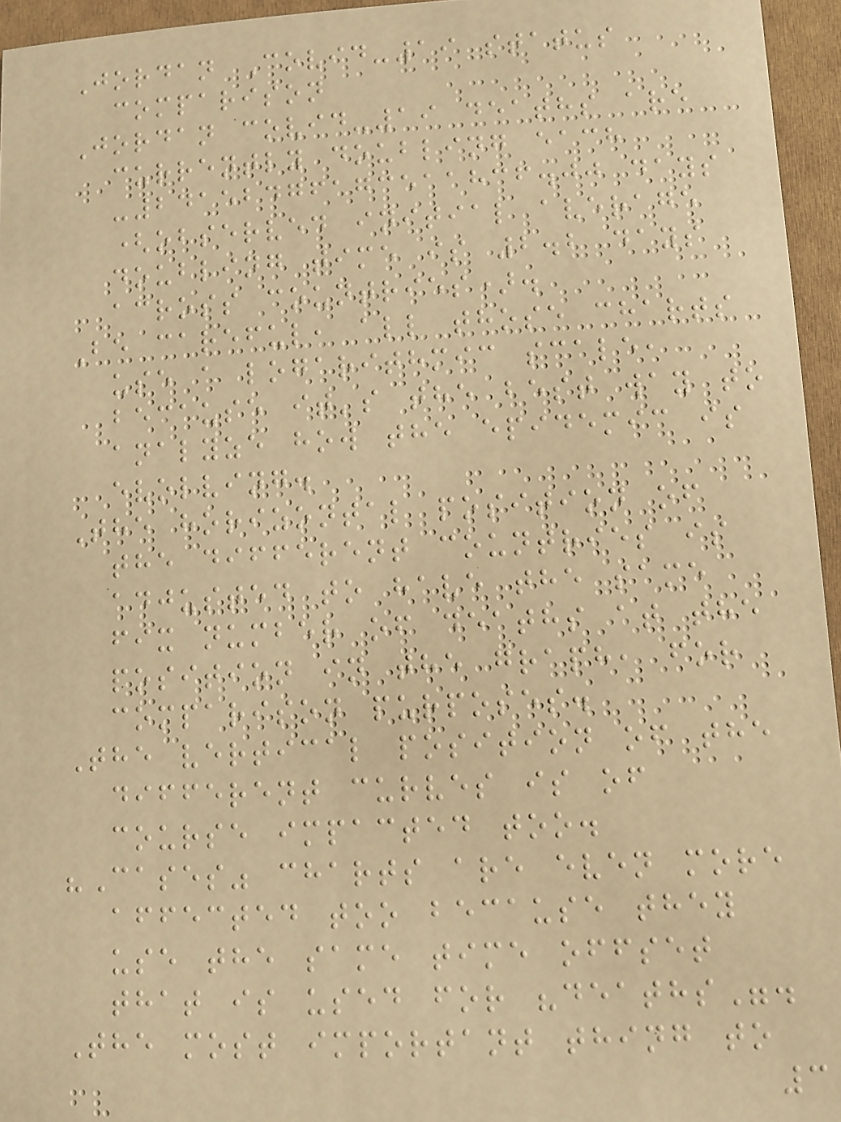Jordan Covid-19 status
comparison
Jordan covid-19 deaths are
currently doubling each
-24152476173511836.00 days
(observed initial average
doubling time is 2.2 days
across countries).
Be careful, all those charts
use a logarithmic scale,
because it's the best way to
analyze how the epidemic is
evolving.
The horizontal position of
the different countries is
adjusted to have the same
fix number of deaths at the
position in the graph, for
comparison purposes.
The vertical position of the
different curves is of
course impacted too.
"Cases" charts are even more
affected too because they
use the same time offset
that is used for "deaths".
The most important thing to
3
